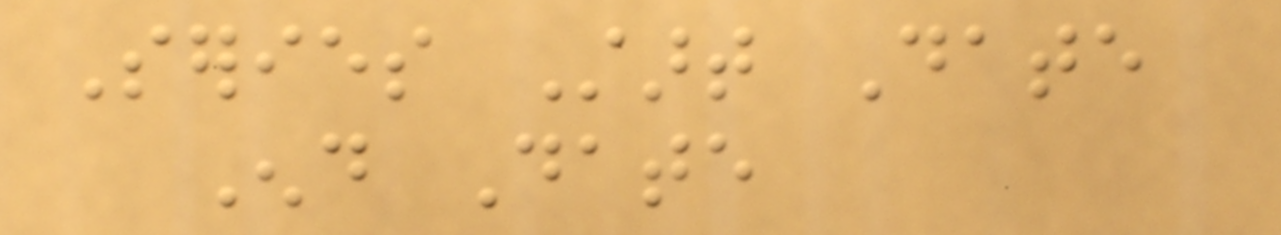Series Start Date
End Date
